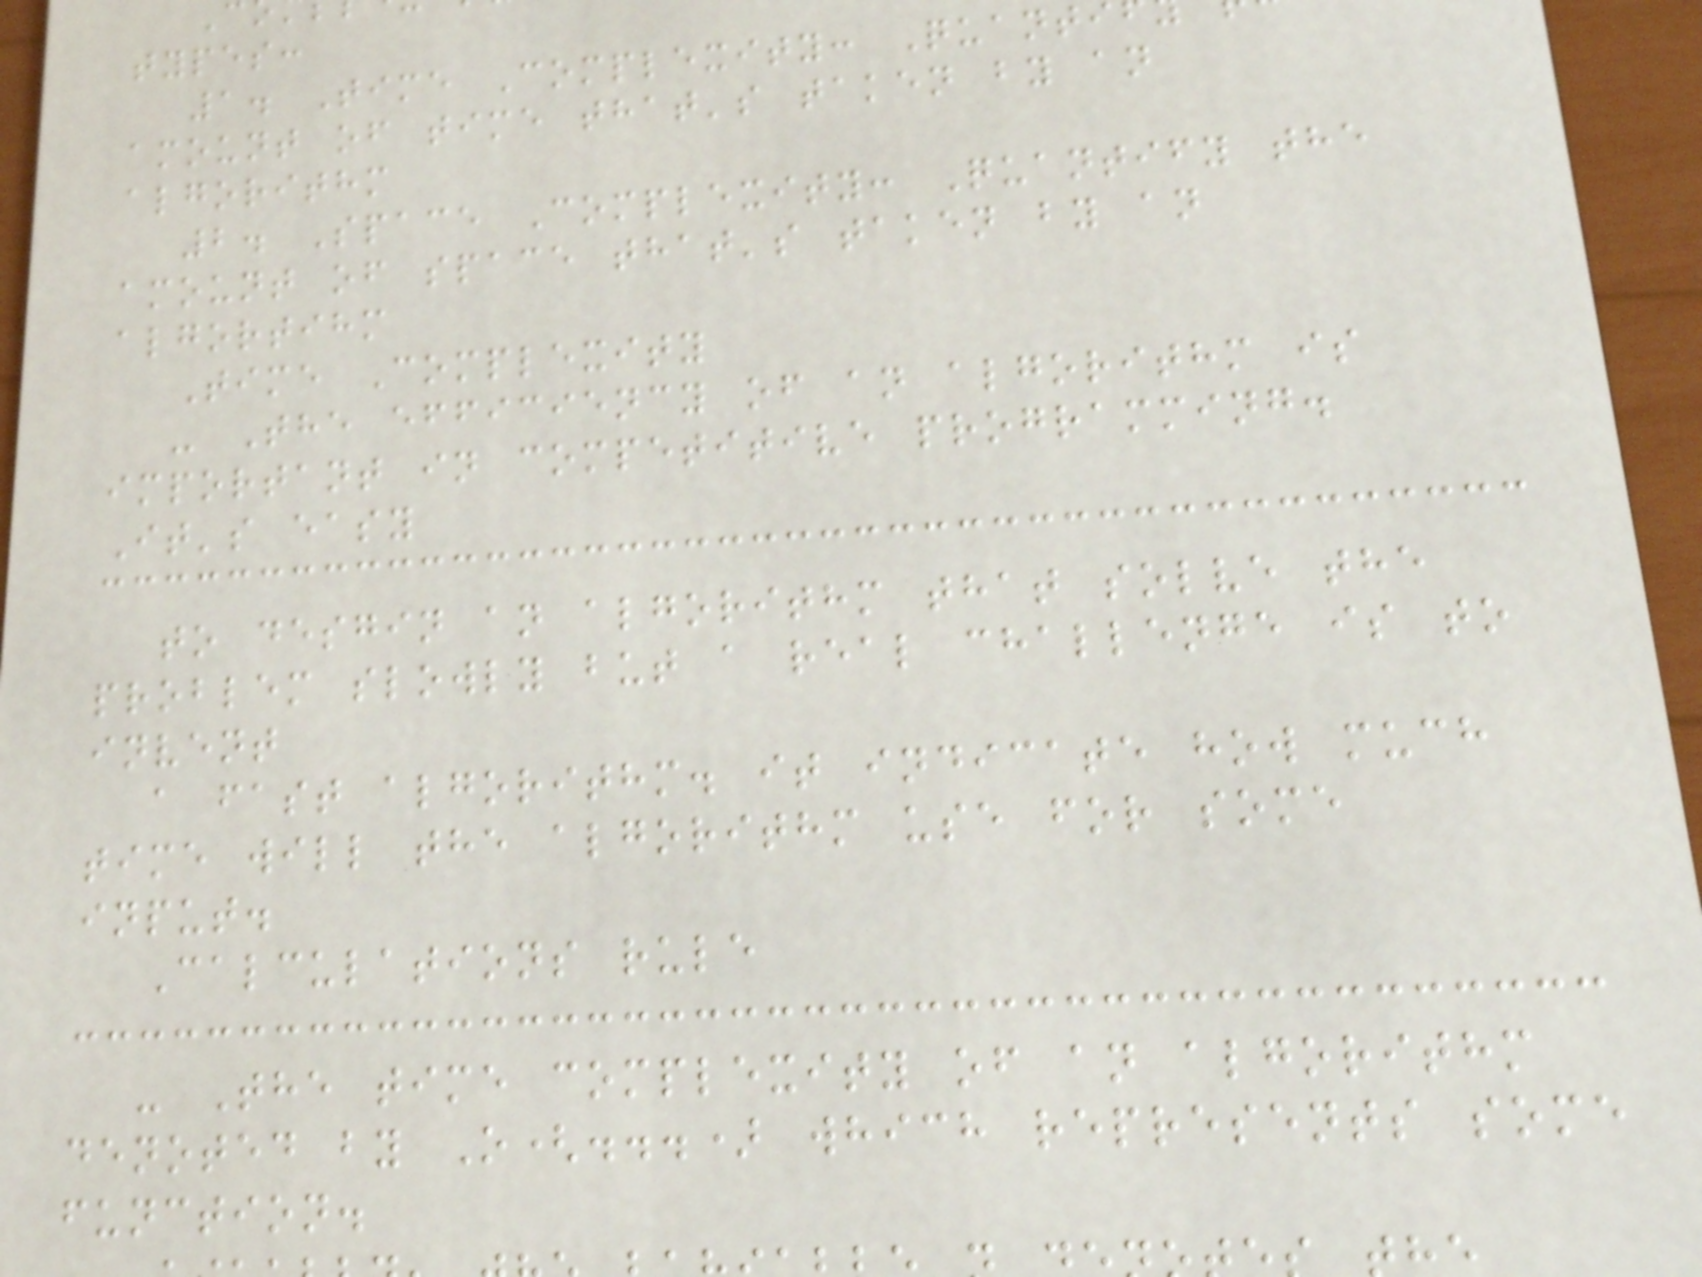types:
1. Time Complexity: Quanti
amount of time that's taken by an
algorithm
2. Space Complexity: Quantify the
amount of space that's taken by an
algortihm
Time Complexity
- The efficiency of an algorithm is
important in competitive programming.
It's easy
to desgin an algorithm that solve the
problem slowly but a real challenge is to
invent
a fast algorithm. it indicate how much
time will the algorithm use for some
input.
Calculations rule
- The time complexity of an algorithm
denoted by O(...) which represents some
function.
